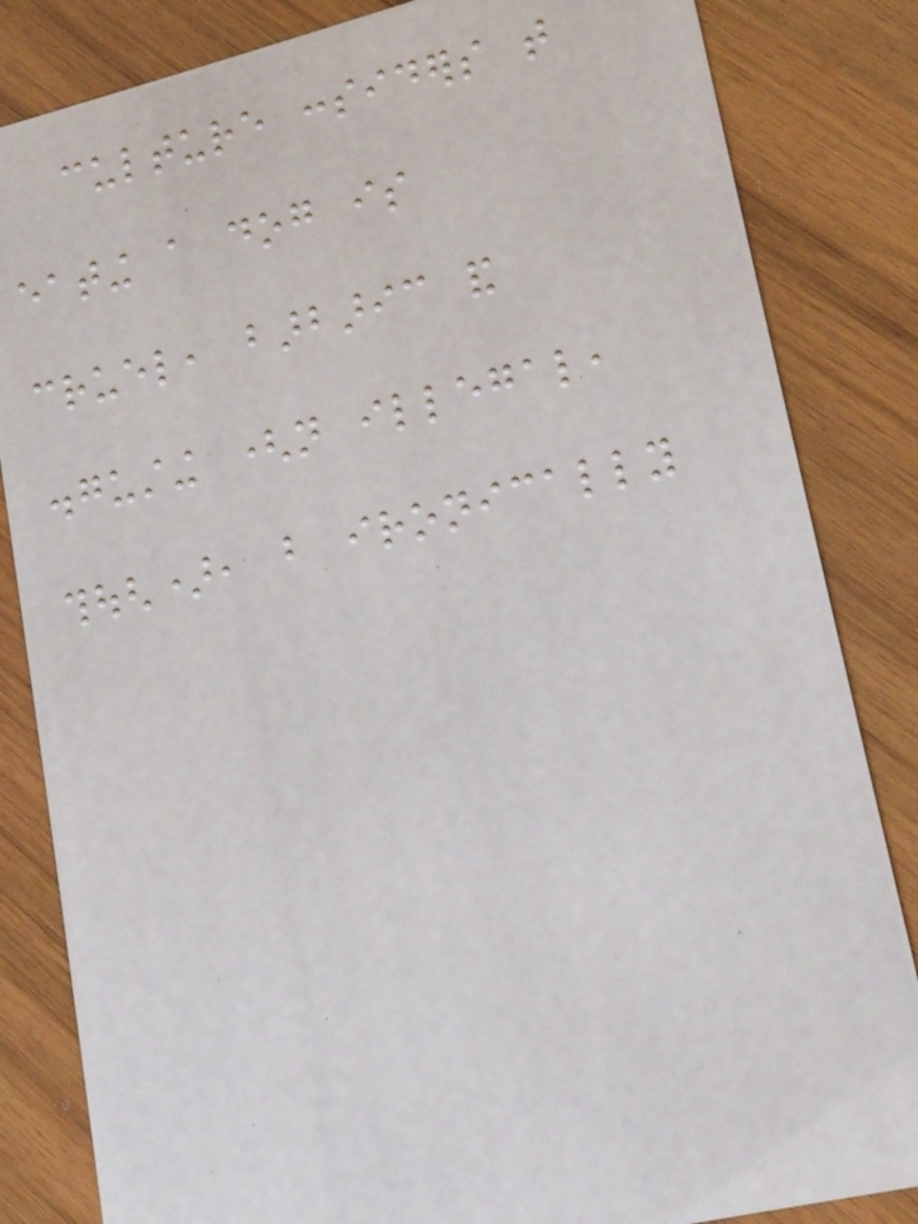culture considers that
eating a dog is
cruel, barbaric and
disgusting (not illegal,
though), but ironically
